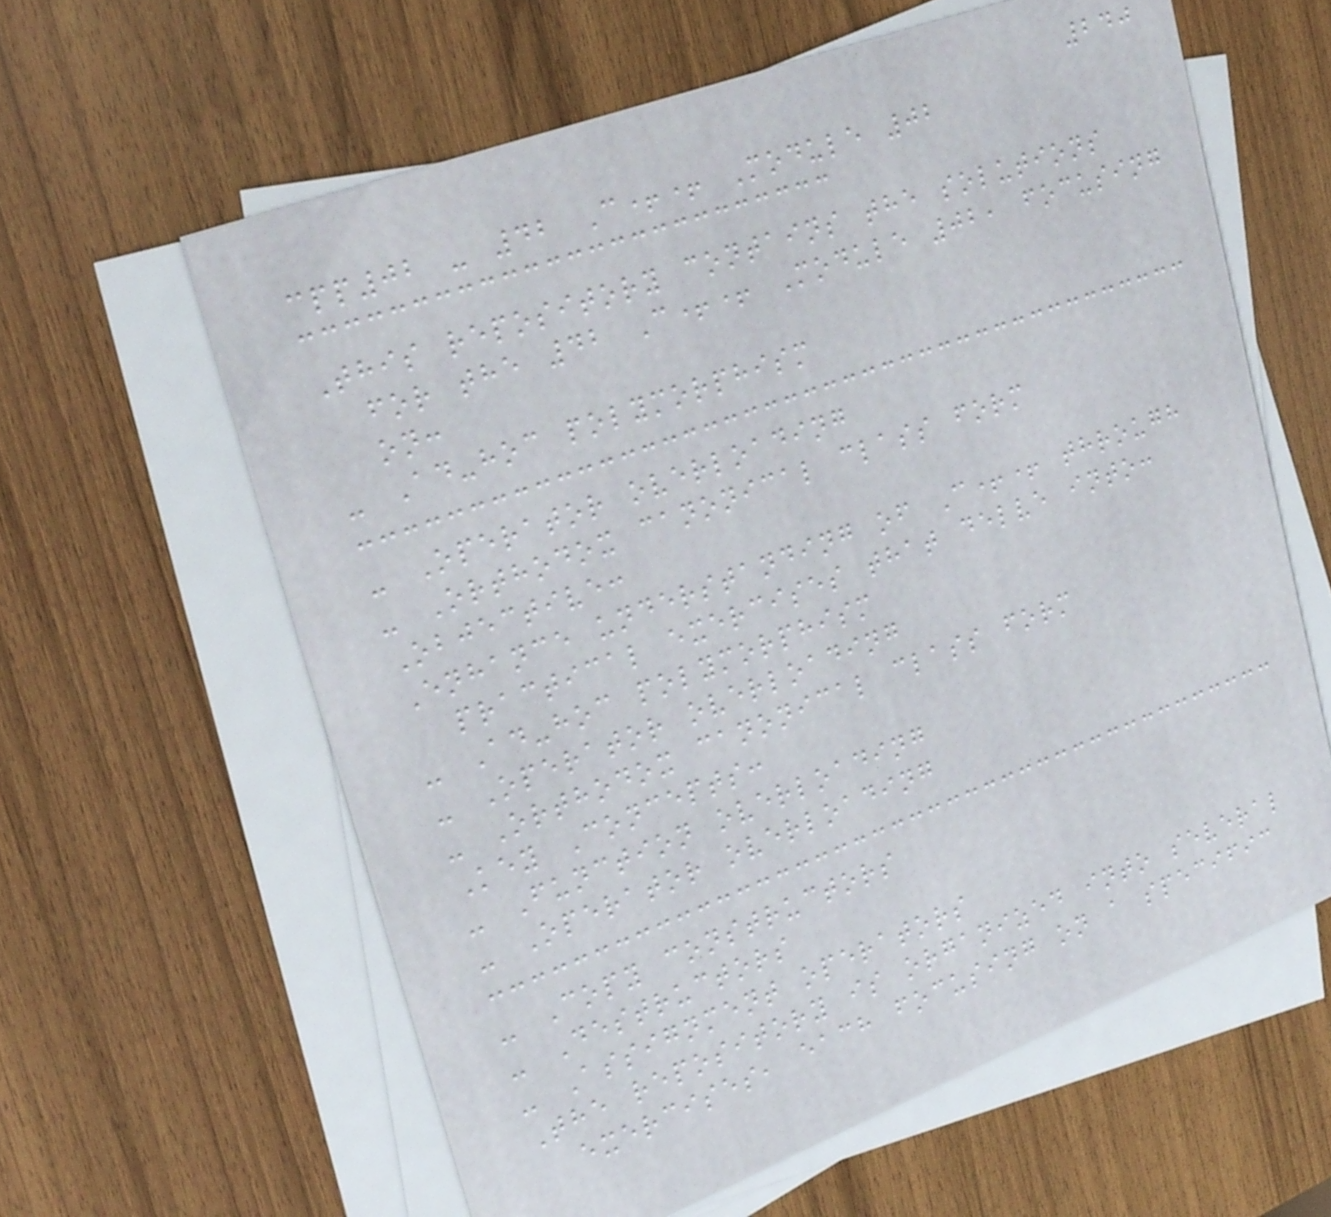240
cpp02 - 42 C++ Module 02
This repository contains the solutions
for the 42 C++ Module 02, focusing
on:
- Ad-hoc polymorphism
- Operator overloading
- Orthodox canonical class form
Objective:
Enhance understanding of C++ through
practical exercises that delve into:
- Ad-hoc polymorphism
- Operator overloading
- Orthodox canonical class form
Key Concepts:
- Function overloading
- Operator overloading
- Copy constructors
- Destructors
- Assignment operators
The repository is organized into several
exercises, each focusing on a specific
